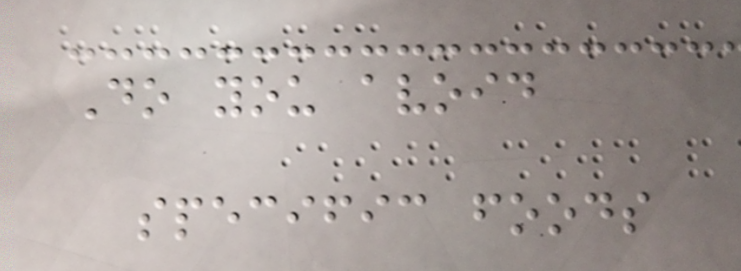Do you avoid
specific foods
